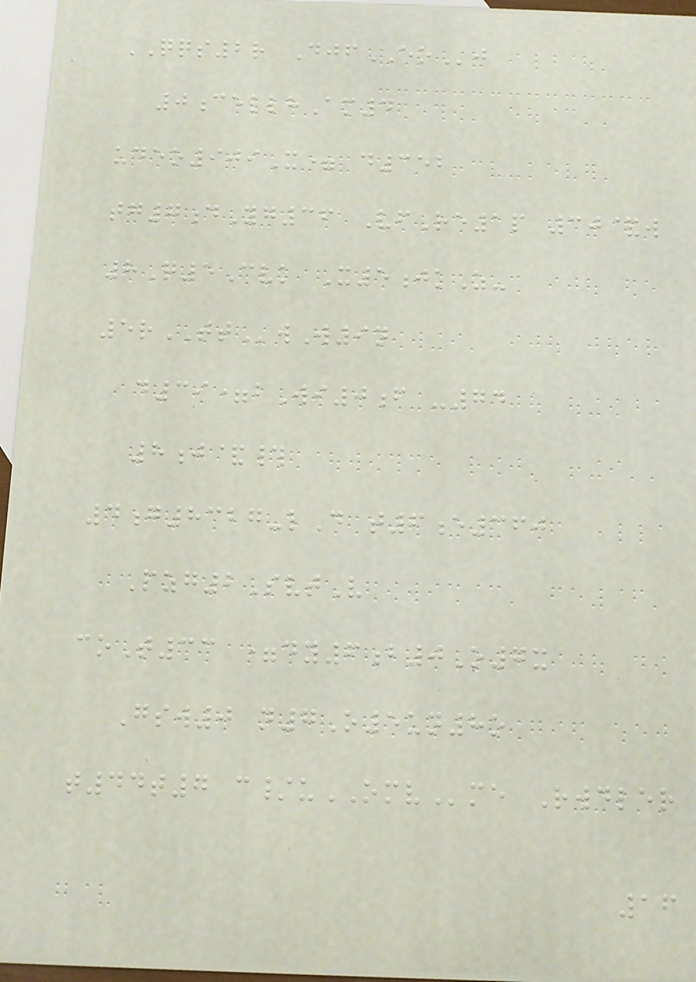QQS2r DjfEOj
0cellhAm4
udeo909X= d352
tg7dYg36 VfRe1p 30&w
8Q5Cvk X5jkZ-
5rTTwW9n
d39=bWi0f -74
8j&#
4g8327-lD t6e360
Pzg2SvtV
coT33 =dy6b0O7x
Gsw0 n7O5un8o
t44t7 c/uOMVme Rwdler
16
